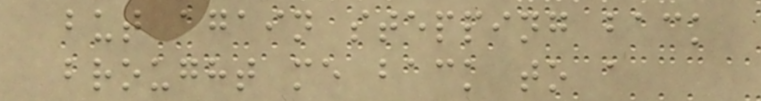but again stepping back
brought me back to a
